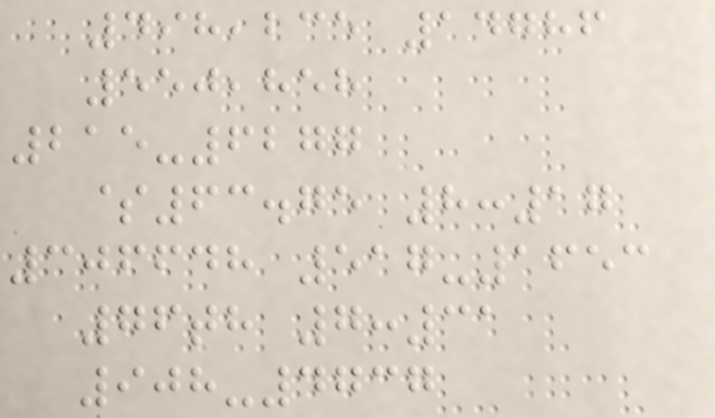498,235 14786
550,858
215-6277
$63.75 8:17
306648 517-1653
76th 7:31
908-4737
